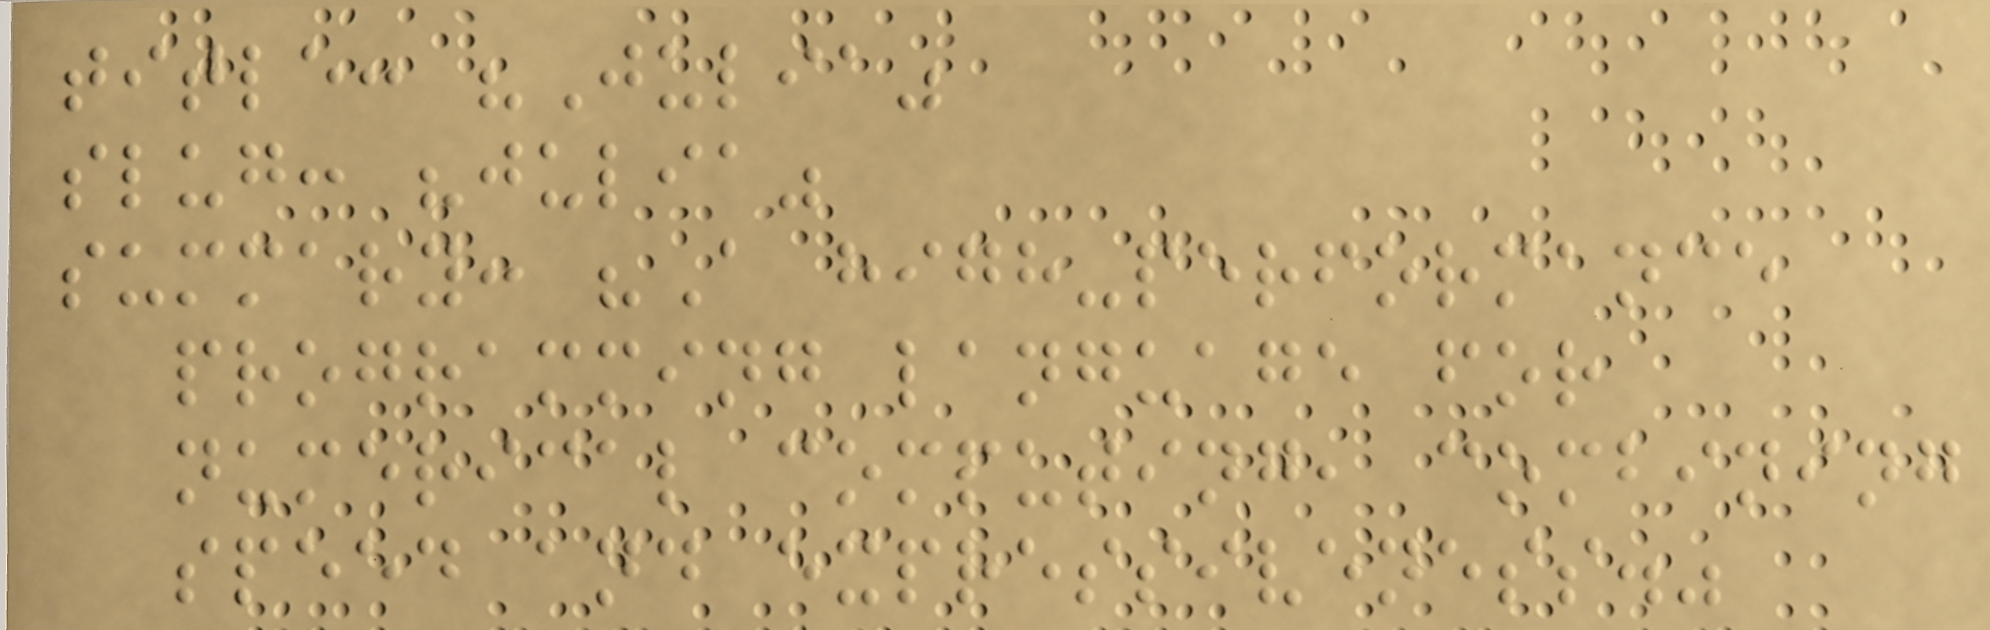title: "Julia"
slug: "julia"
summary: "A high-performance
programming language for
numerical computing, combining
speed and expressiveness."
